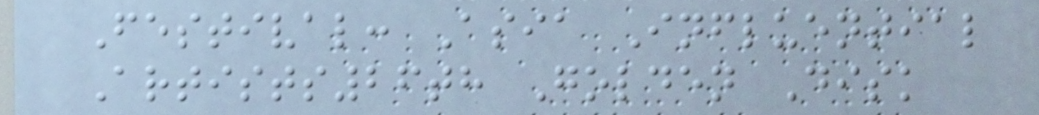Festival: Asia Influential
Artists26th Golden Disk
